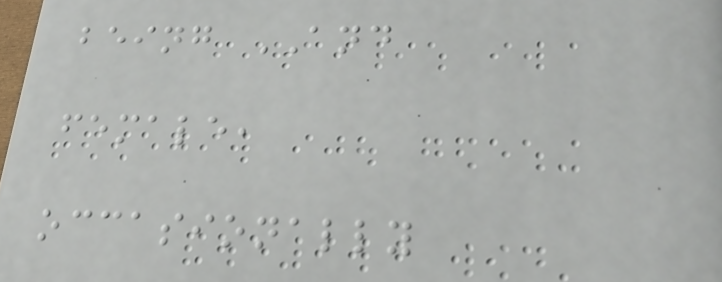being AND
female,
occasionally
